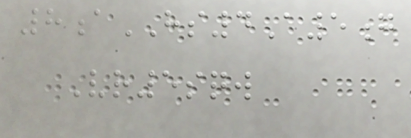8aHS4A5g
Vr5sqw
